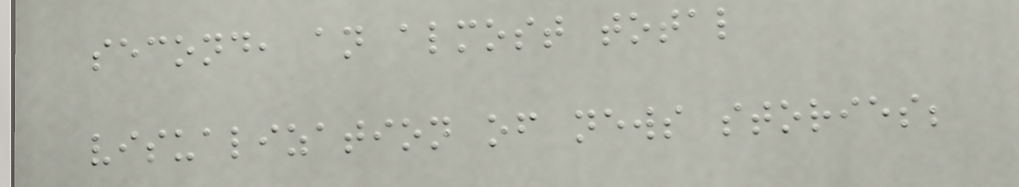second, an almost total
visualization of news stories;
